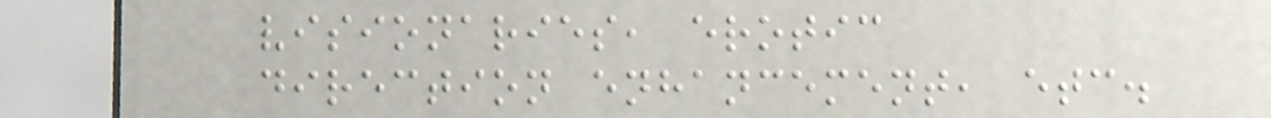visionaries, erotic
direction enhancement, etc.
